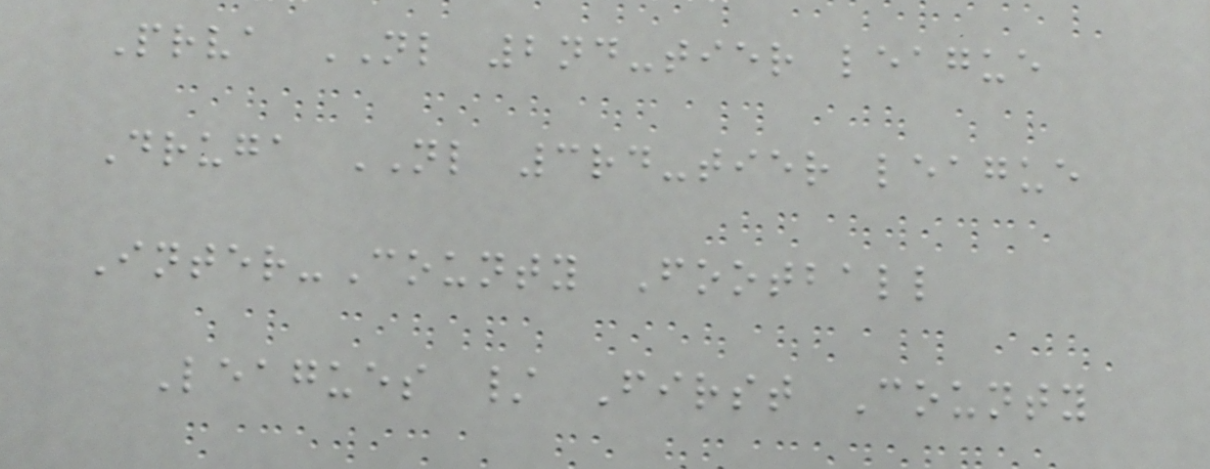Prva NL 2nd-tier league
Druga NL 3rd-tier league
Inter-County Football
Leagues / First County
